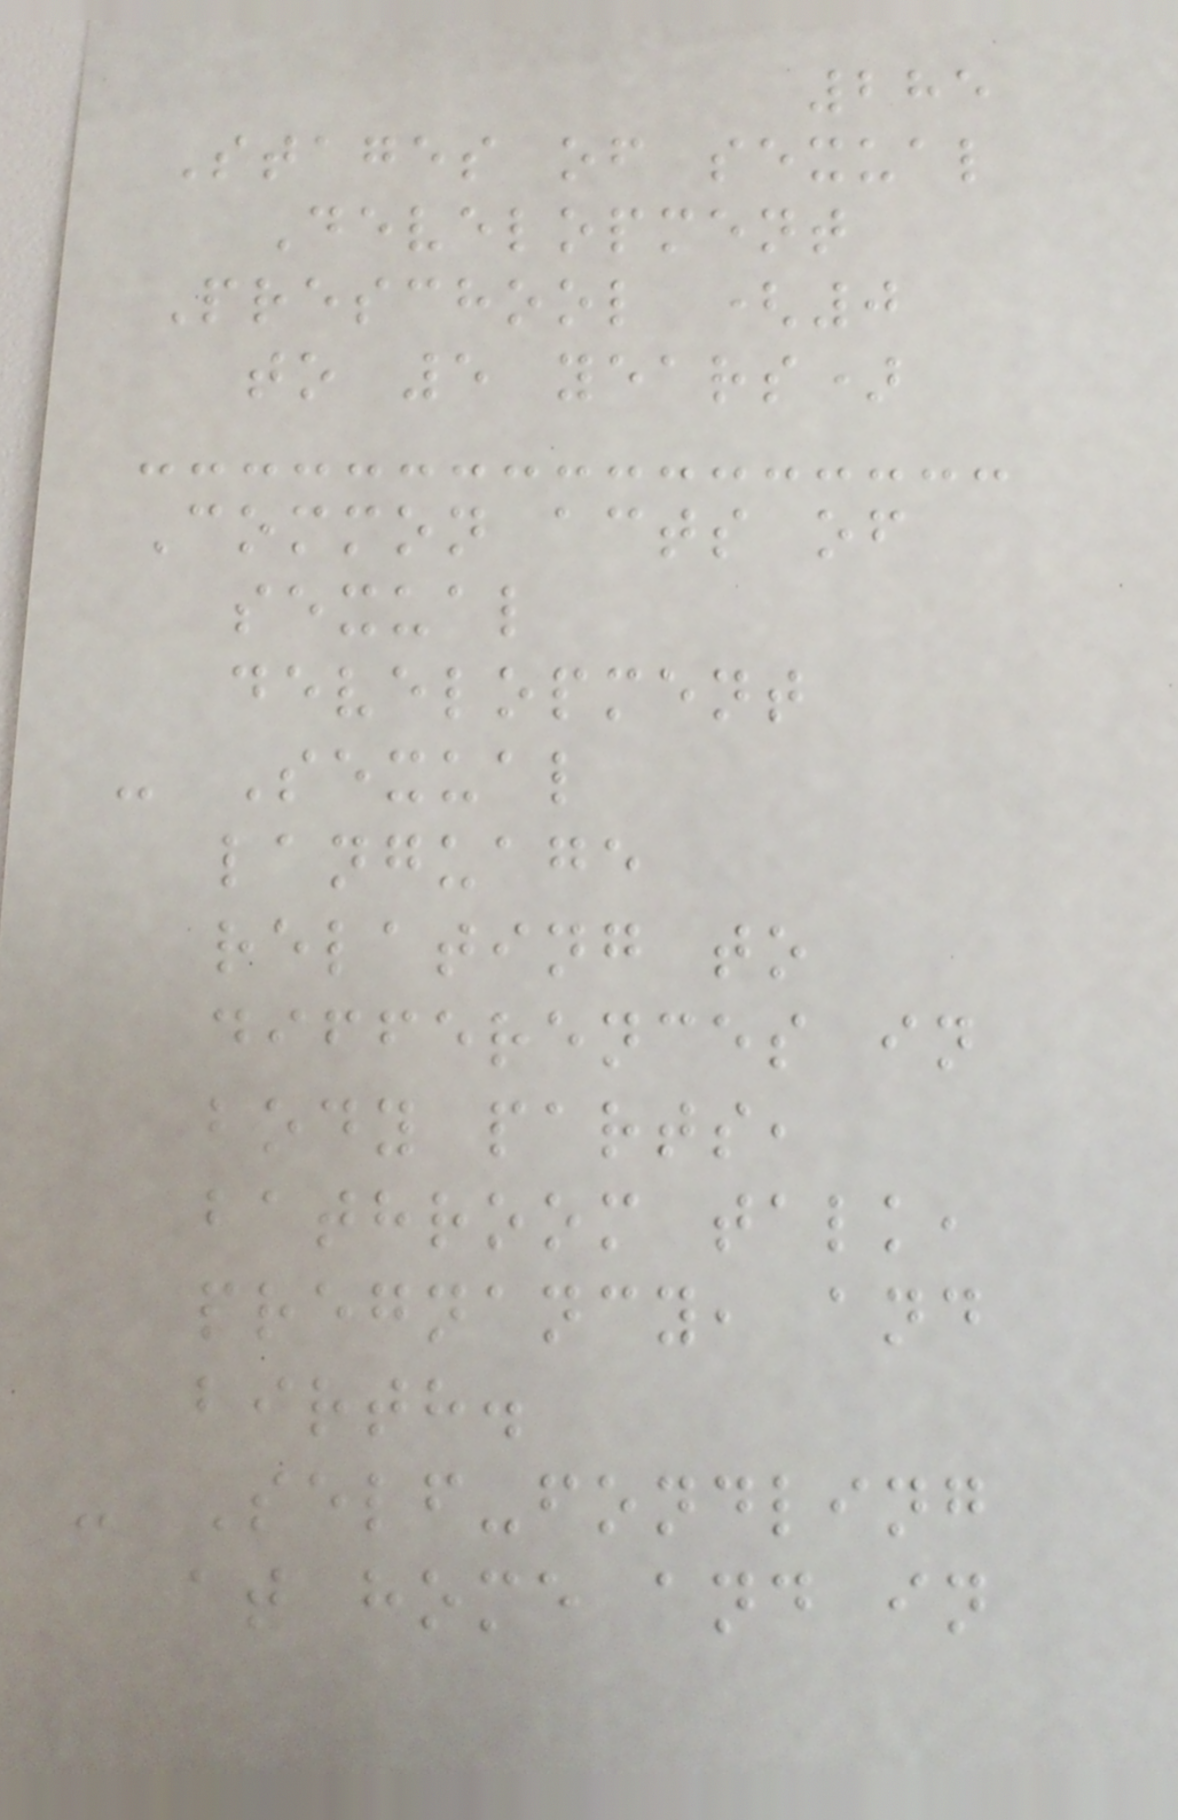285
Stages of sexual
Development
Preschool (0
to 5 years)
Common acts of
sexual
development
- Sexual
language
relating to
differences in
body parts,
bathroom talk,
pregnancy, and
birth.
- Self-fondling
at home and in
